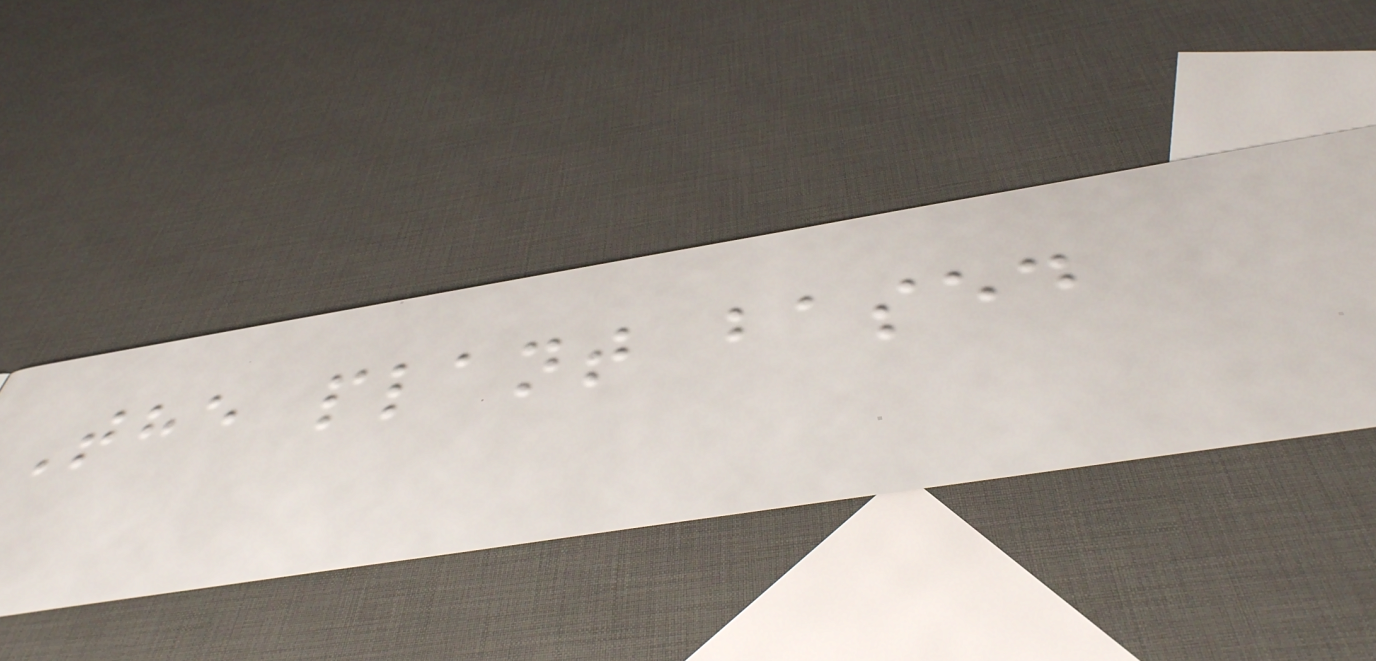The plant based
